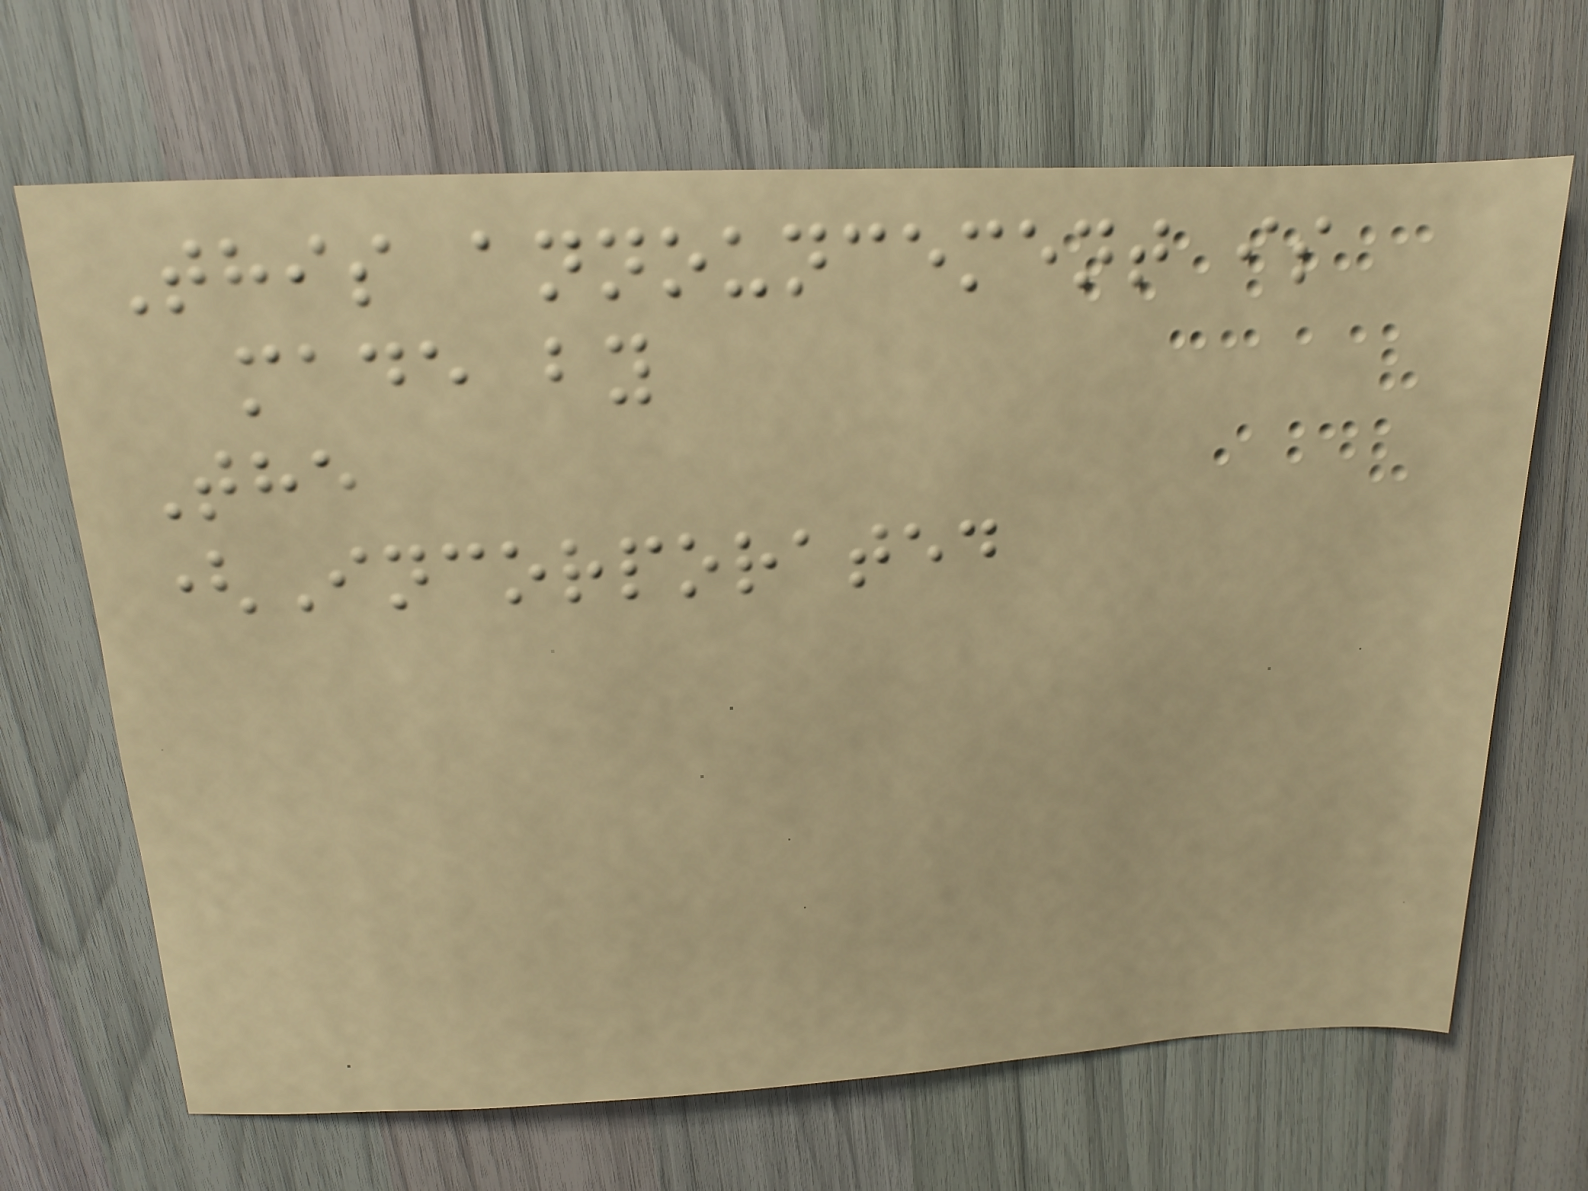This announcement is
made by
The
(Incorporated
